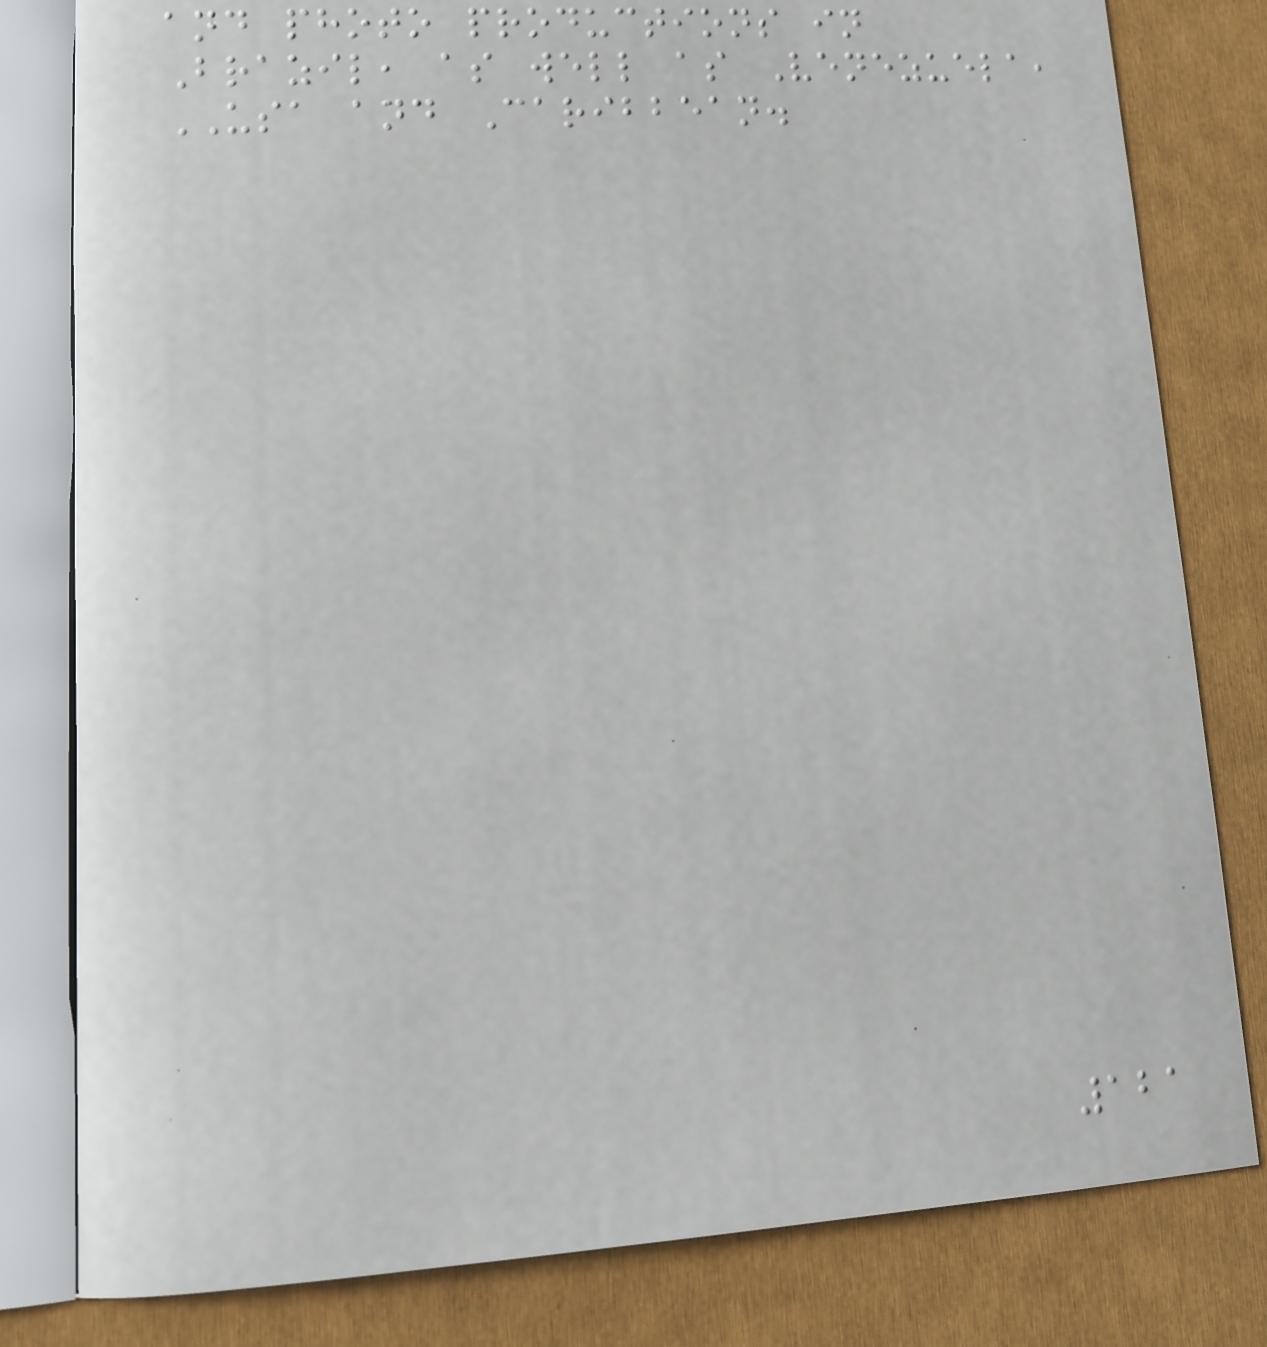and photo productions in
Brazil, as well as Venezuela,
USA and Caribbean.
121
